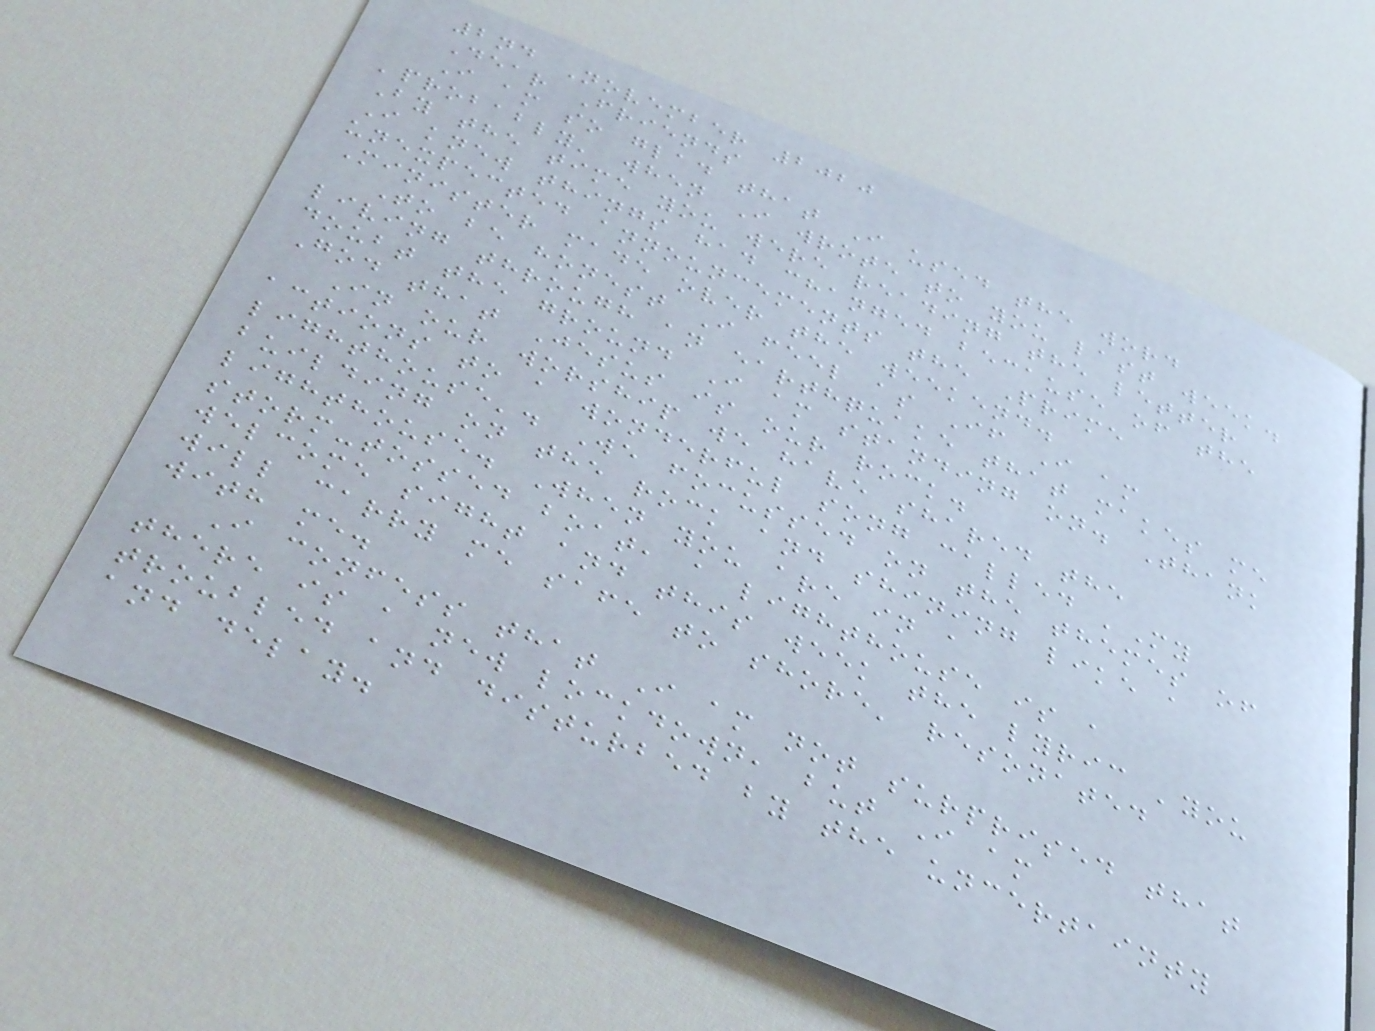2nd November 2020
Dear Friends
I am so glad that I used the word
'probably' when I wrote to you last week.
By the time you were reading the letter
I knew things had changed because of the
unexpected announcements the Prime
Minister made over the weekend.
To be honest I feel as If I am
living through an earthquake that makes me
doubt the ground I am standing on. Thank
God that Jesus is our rock.
In our worship we have shared the
actions to a wonderful song called 'My
lighthouse'. We focussed on the themes of
building on the rock and shining like a
lighthouse. When you are in a
storm-tossed boat, a lighthouse is a
welcome sight and this week the lyric 'you
will carry me safe to shore' resonated
with me.
I confess that I am not surprised that
there is a new lockdown, but I am
troubled and disturbed by the uncertainty
and delay.
